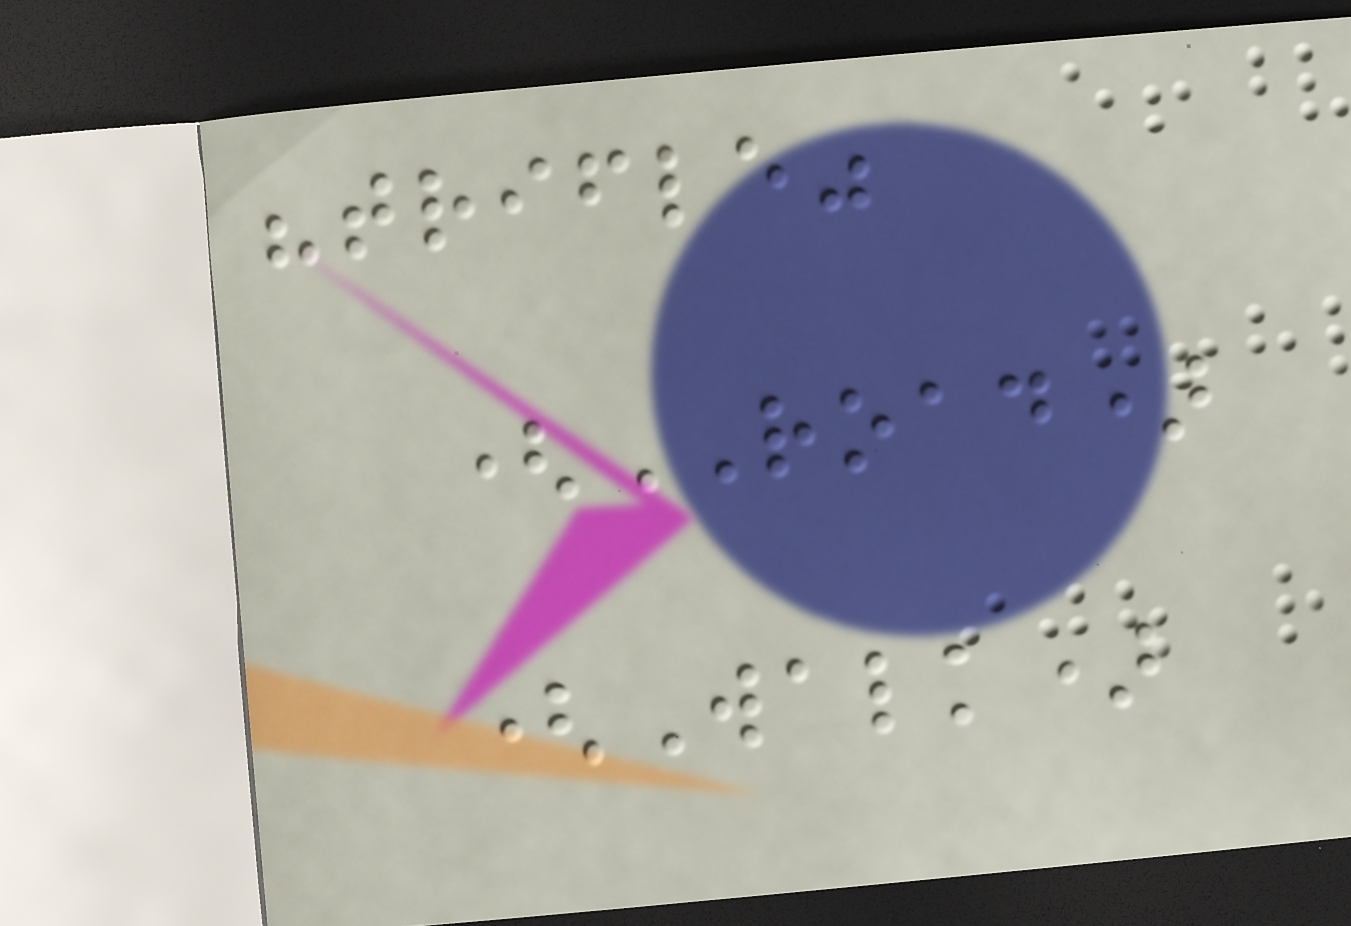"trifle"
(ROAD)
(Walk)
